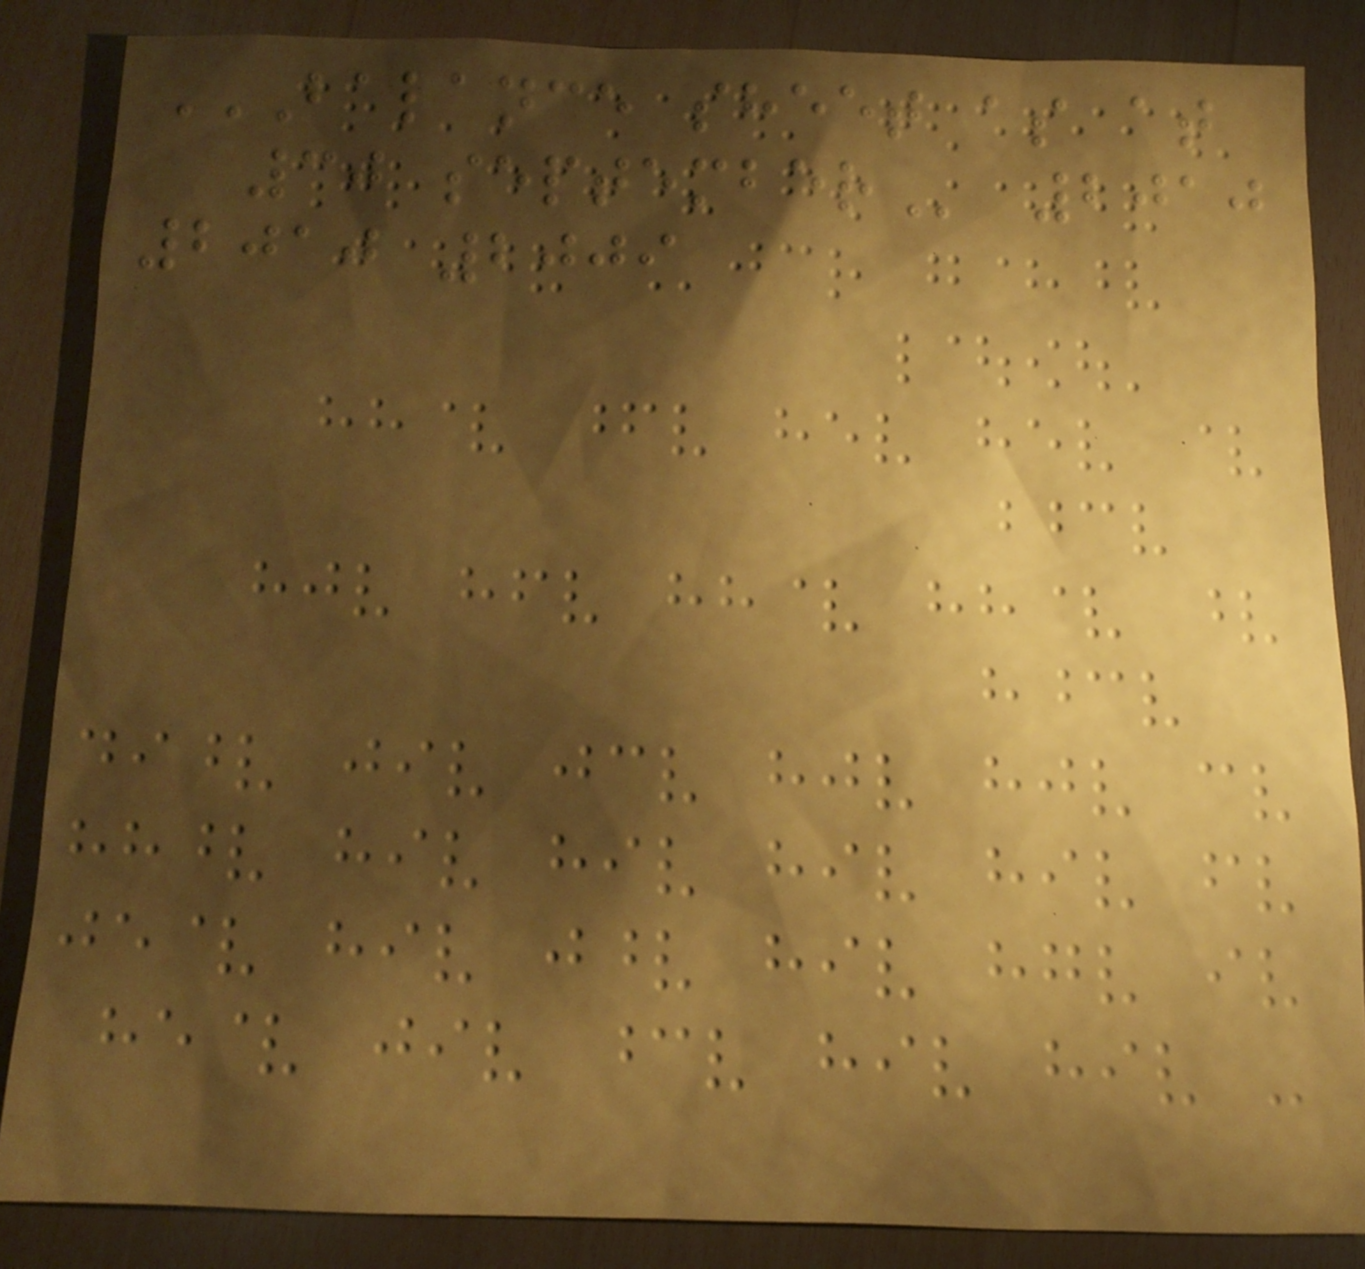BALANCE SHEET AS AT
30 SEPTEMBER 2010
2010 2009
